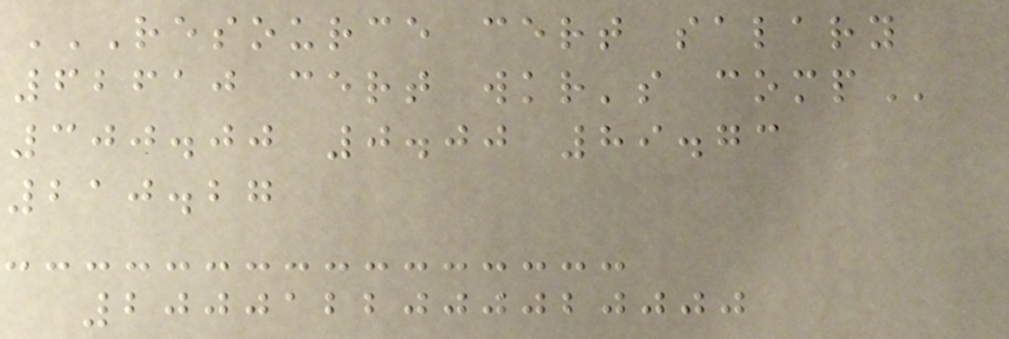RESOURCE CERT SALARY
62610 CERT WKR'S COMP
300.00 0.00 89.73
210.27
2000122000020000
